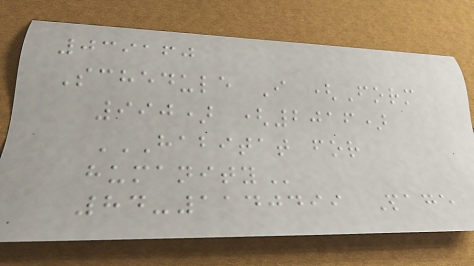039160
Schedule I (Form
990) (2016)
HABITAT FOR
HUMANITY
84-1140499 Page
